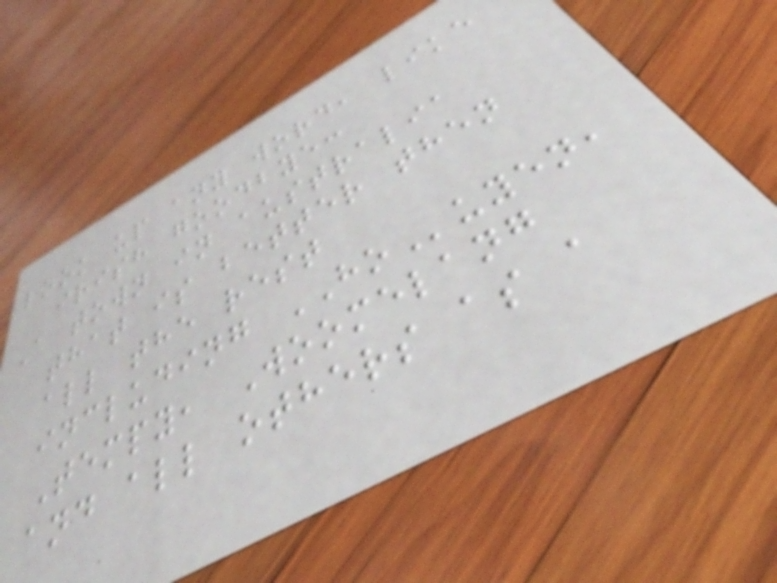look up any word, like
irish goodbye:
A town in australia
that is better then
all the rest
including HOuyen,
Tempy, Woomelang
and all others as a
